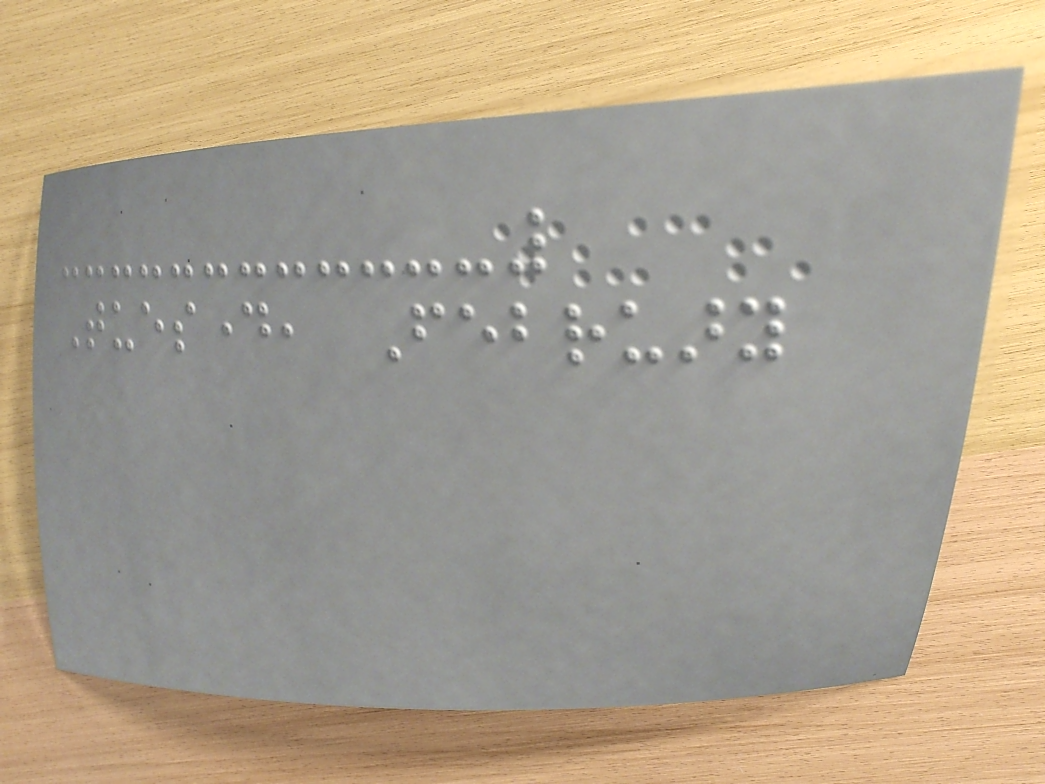Tuesday, February
